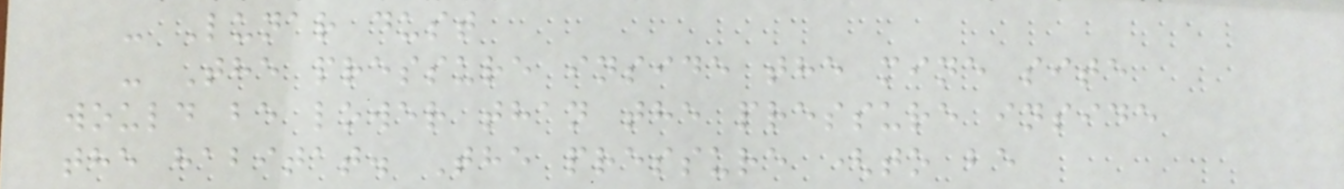- Lunar dust
- The pressure inside the mine site
would be lower than the pressure inside
the habitat. The pressure (to be
